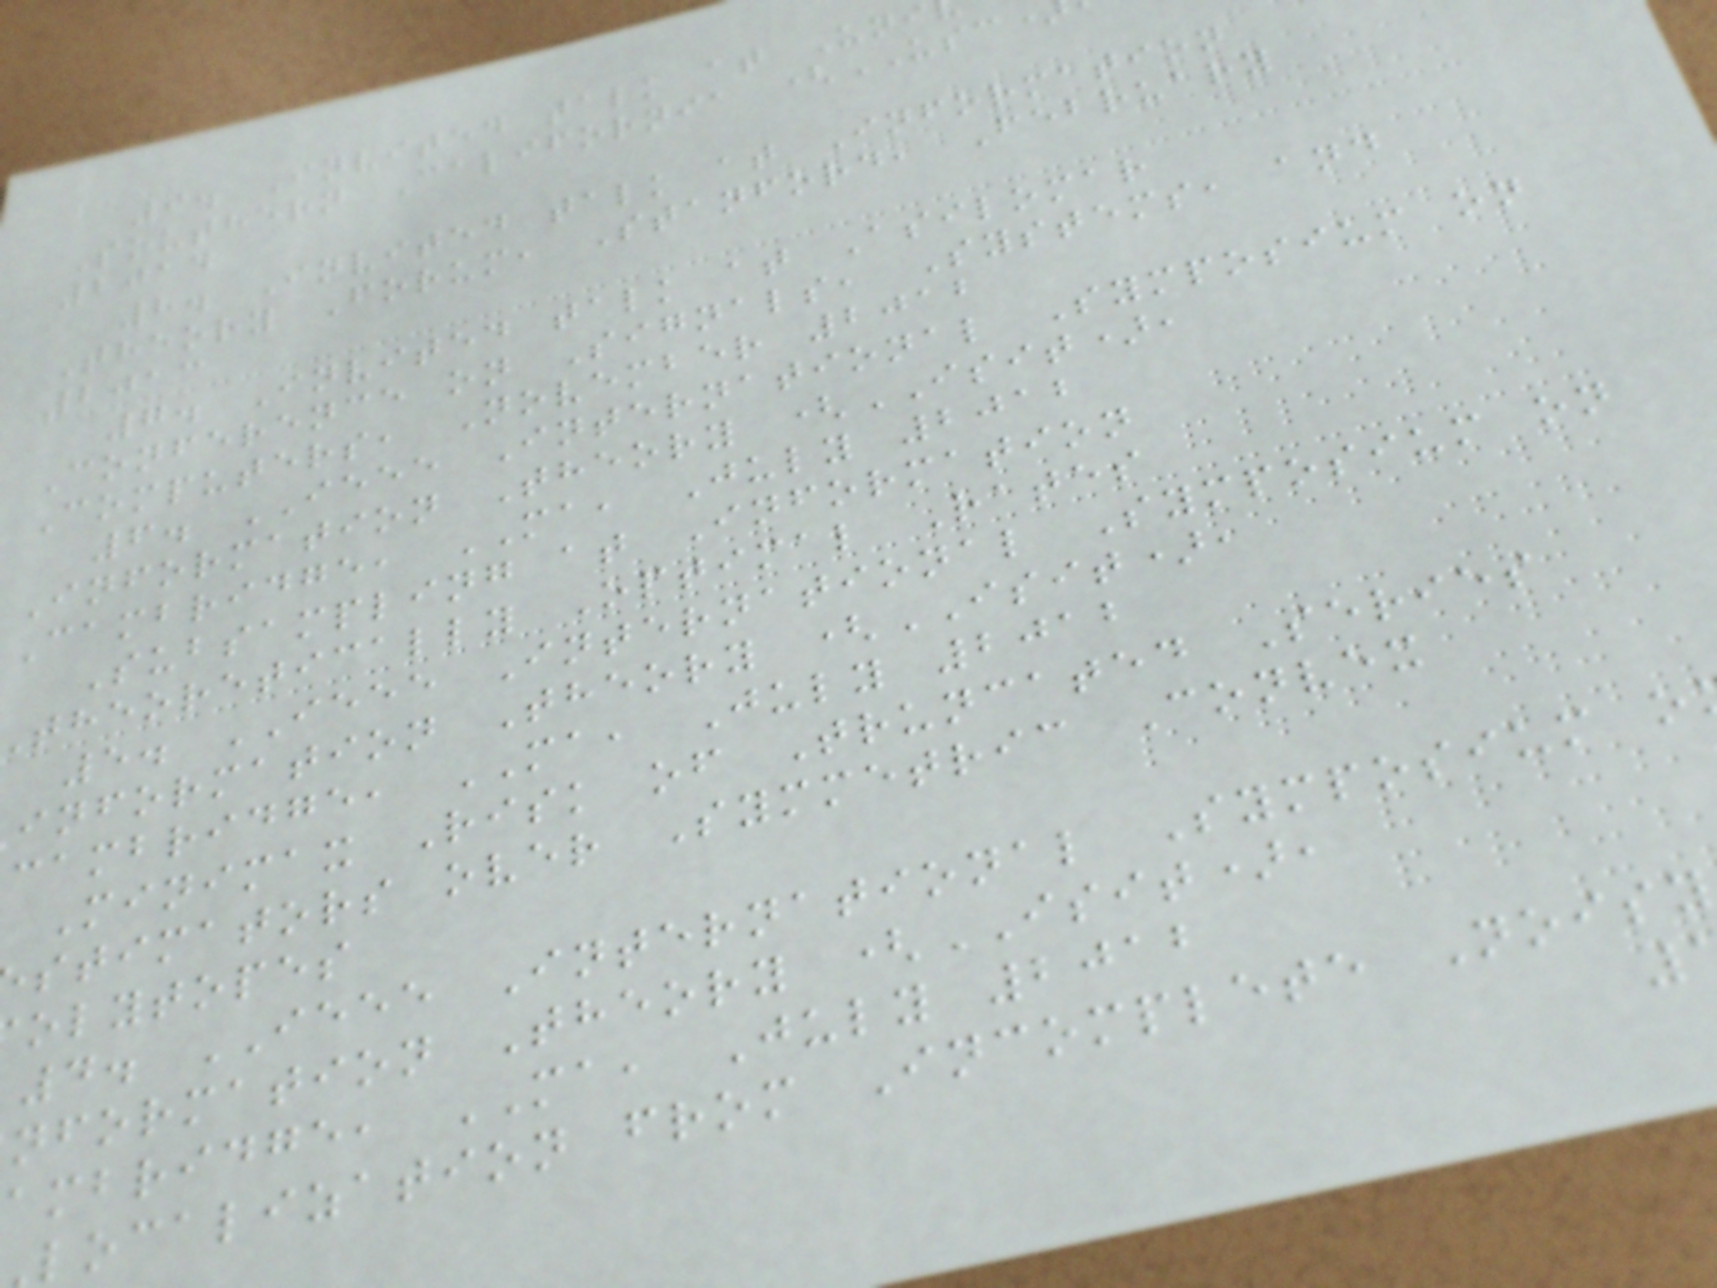9. Invited talk at Uni
Southern California (USC
2014
8. Invited talk at Information
Theory Forum, Stanford, February
2013
7. Invited talk at Asilomar
Conference on Signals, Systems, and
Computers, November 2012
6. IEEE International Symposium on
Information Theory (ISIT),
Cambridge, MA, July 2012
Subsampling at Information
theoretically Optimal Rates
5. IEEE International Symposium on
information Theory (ISIT),
cambridge, MA, July 2012
Minimax Risk of Truncated Series
stimators over Symmetric Convex
olytopes
4. IEEE International Symposium o
nformation Theory (ISIT),
ambridge, MA, July 2012
localization from Incomplete Noisy
